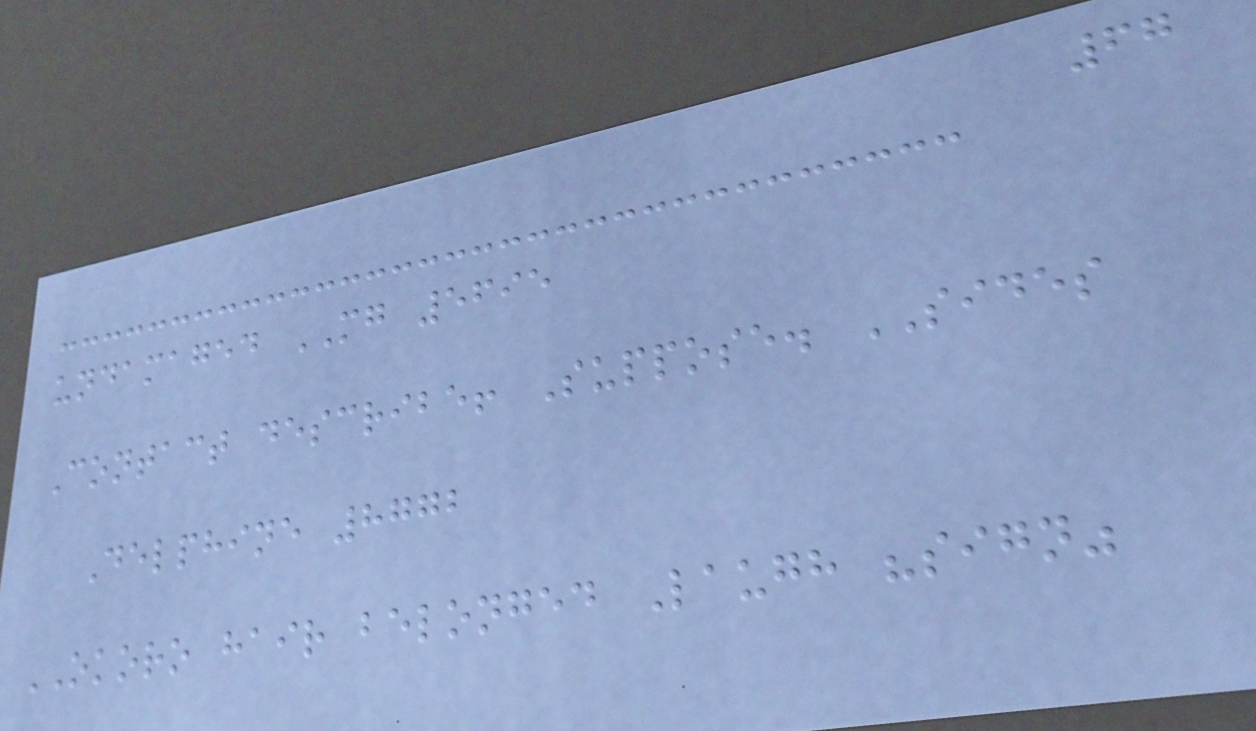67
undamaged MG 5695
Contact describe! Suppose. SIDES
Delphine 8772
OKORO hair belonged Laugh "sign"
